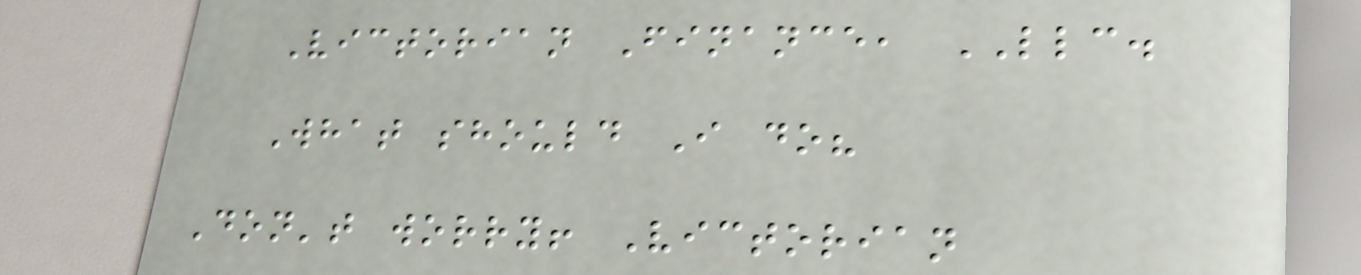Victorian Finance, LLC.
What should I do?
Don't worry! Victorian
